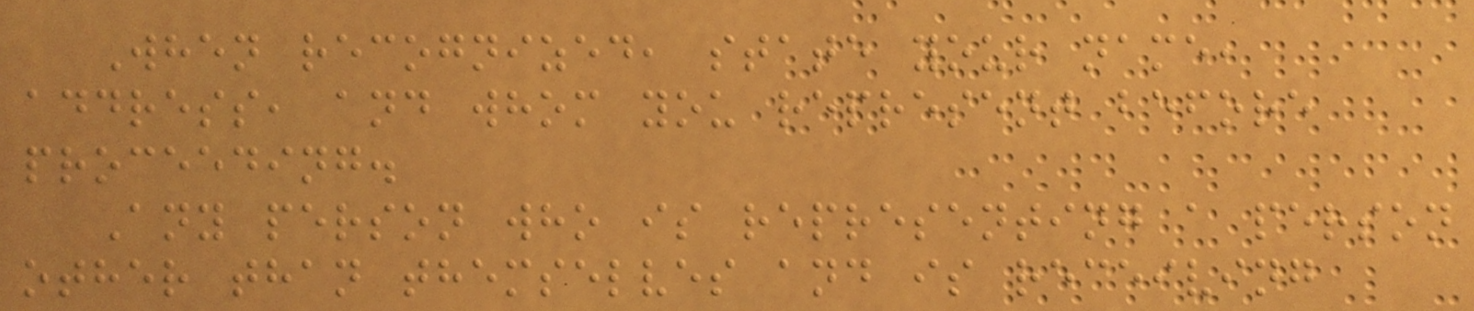When recognized, state your name,
address, and whom you represent before
proceeding.
Any person who is representing a person
other than themselves and is receiving
